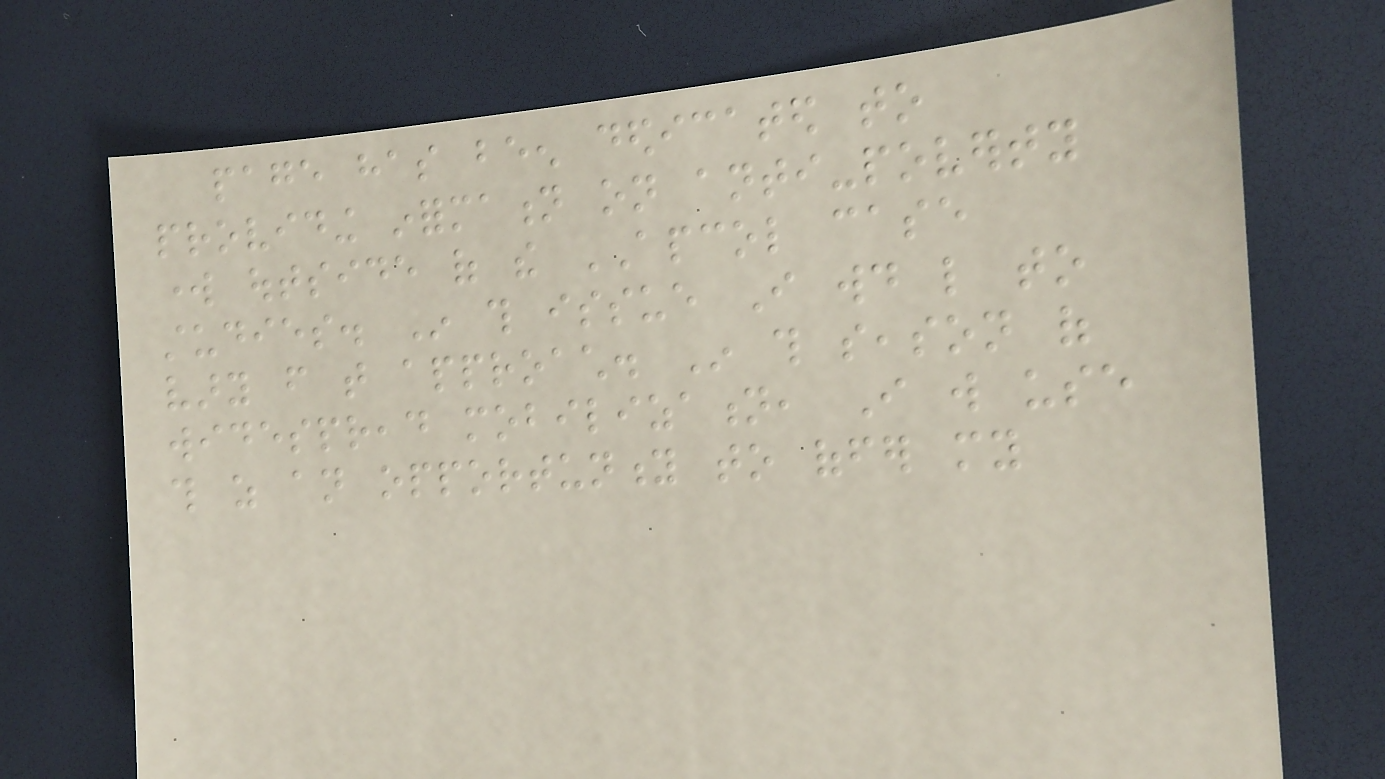page has been dedicated to
providing information on anti-poverty
work outside of the APCOL case
studies. In this issue I would like to
vary from that approach. In this season of
widespread mobilization, I will use
this as an opportunity to offer my
